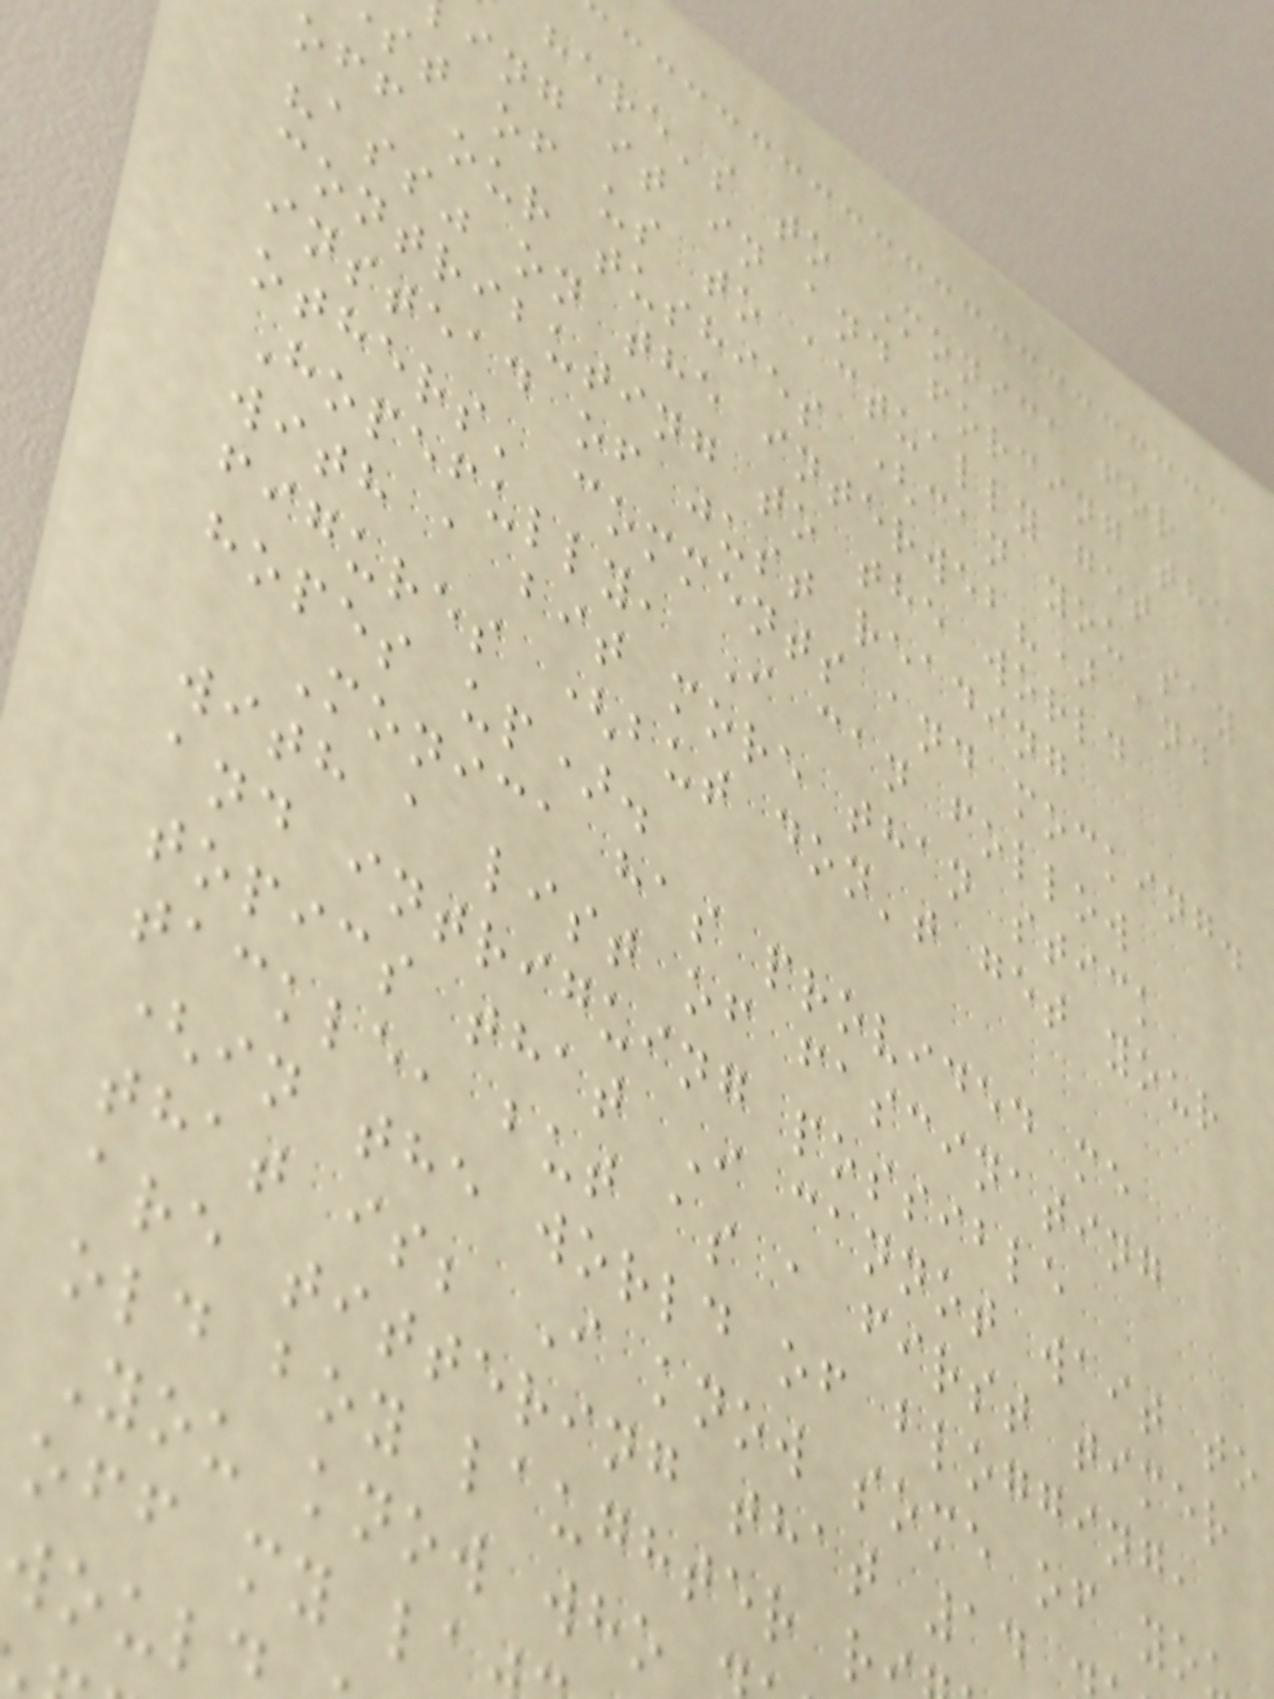here's to Monica for
ing it in and forcing the
st of us to actually get
off our tushies (can you say
"ass" on the interweb?) and
contributing to the world
instead of just reading
others' comments and mocking.
Hopefully, I can follow
with a bit more than stick
figures (but don't get your
hopes up).
Monica has provided me
with a list of fascinating
and intriguing possible
topics that I cannot wait to
tackle, but as a first timer
(in the world of blogging,
that is; I know some of yo
are tittering that 14
old boy laughter r
You know who
off my la
